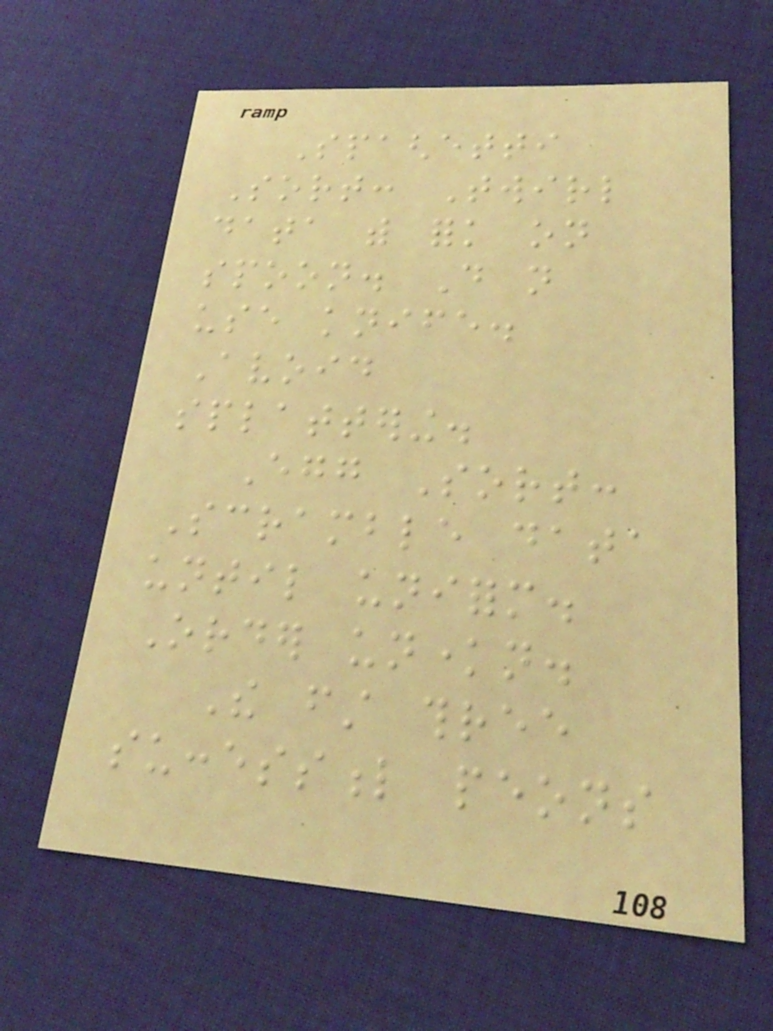Spaghetti
Sort: Twirl
data with fork on
spoon. Do not
use knife.
Avoid
splattering.
Egg Sort:
Scramble data
until uniform.
Order unknown.
The first three
successful peons
